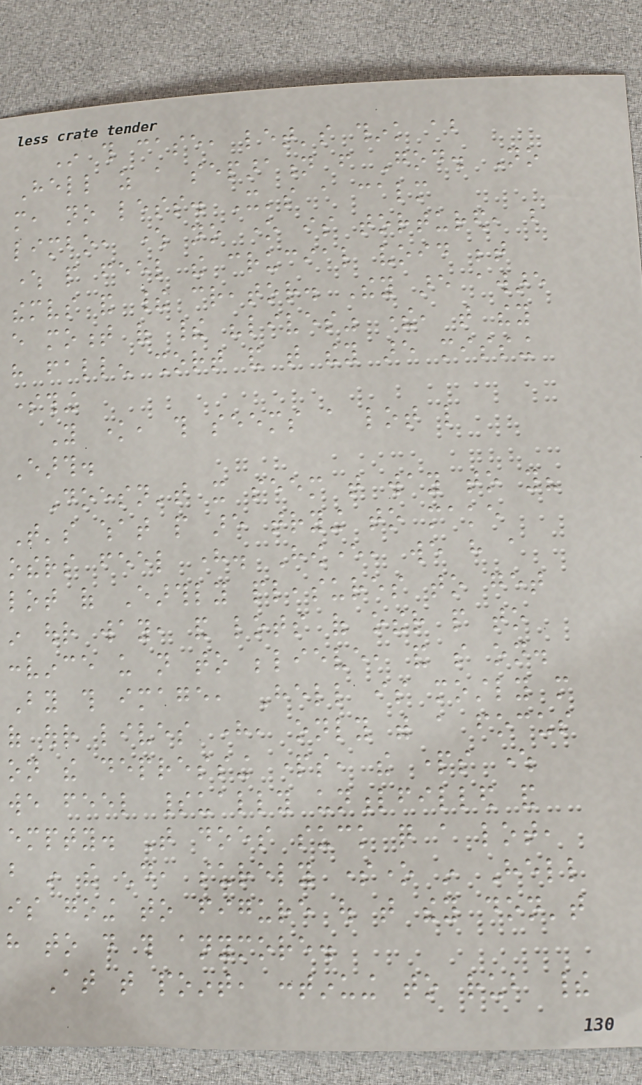In this case, let's think about
Hell as a separation from God. No
more, no less. It's a calm
limbo, where no one is tortured, but
where people feel the crucial void between
themselves and their creator. They are aware
every moment of their "lives" there, that they
have fallen short and that they are missing
something
You know, this seems a lot like
Earth.
Doesn't it seem that way to you?
That's what people are trying to make
others feel here. However, we have a
lot of Earthly pleasures to get
in our way, and lots of other people to
convince us not to believe, and so on.
By this image, Hell is mostly more
of our lives here, only with a focus
on the depressing parts, the parts where
we feel spiritually unfulfilled and
empty. That does suck quite a lot,
but in the end, surely someone in Hell
is going to figure out that they don't
have to do this anymore.
At that point, continuing to rub their
